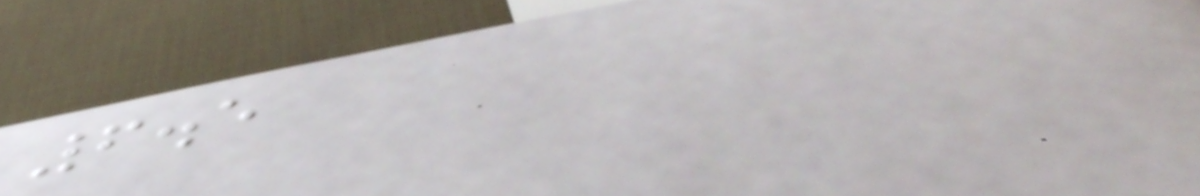6.5
